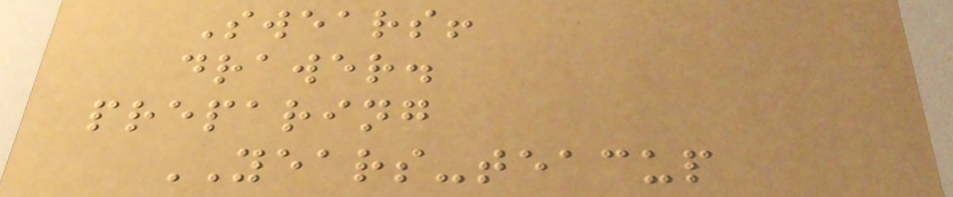Swears!
drawer.
preparing
YEARS-teacup
